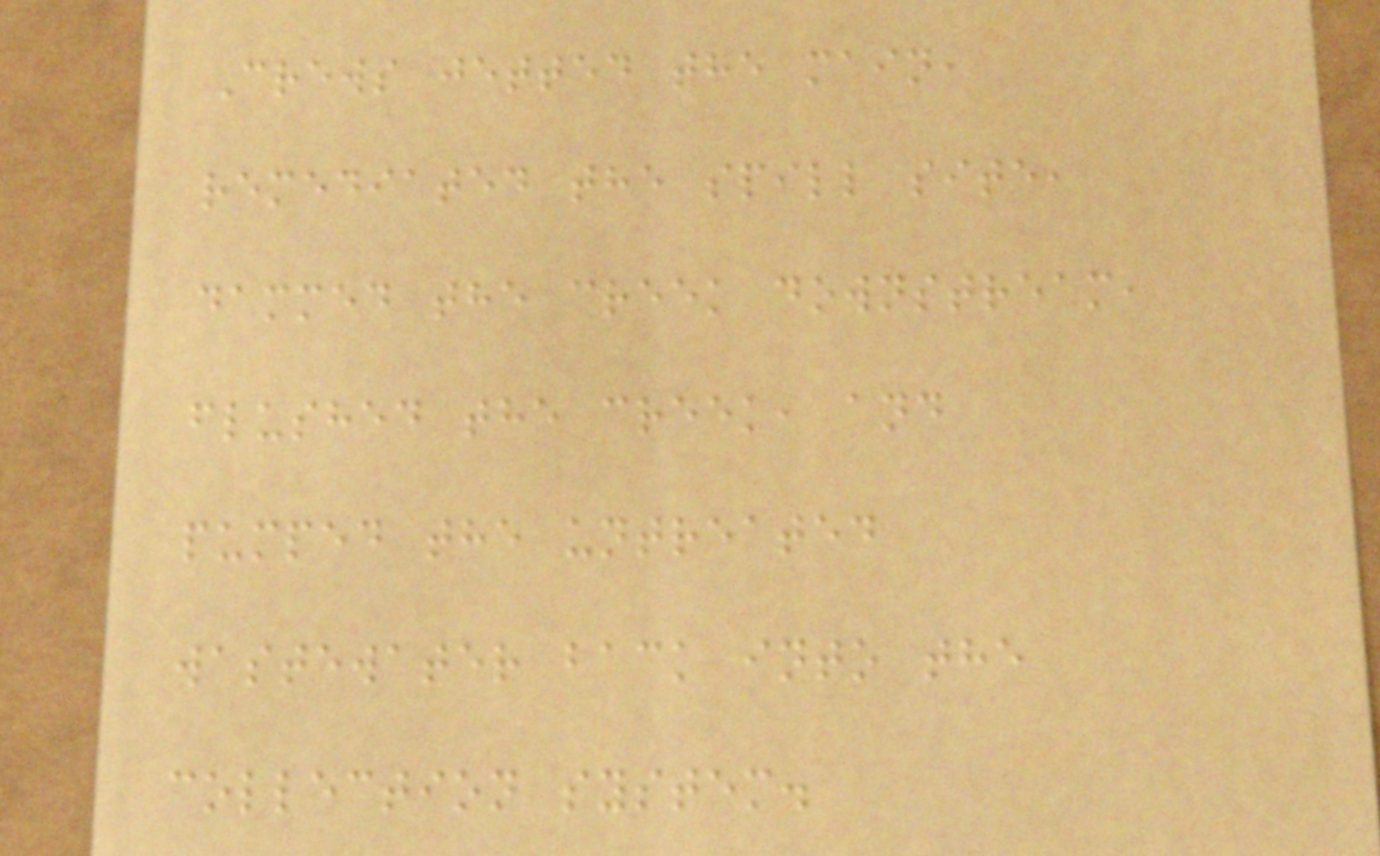Crews jetted the main,
remediated the spill site,
dammed the creek downstream,
flushed the creek, and
pumped the untreated
wastewater back into the
collection system.
